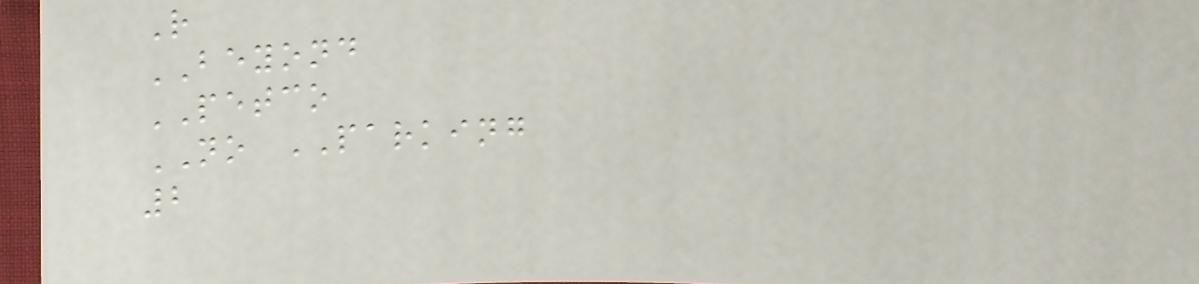R
BEYOND
PETCO
NO PARKING
2
